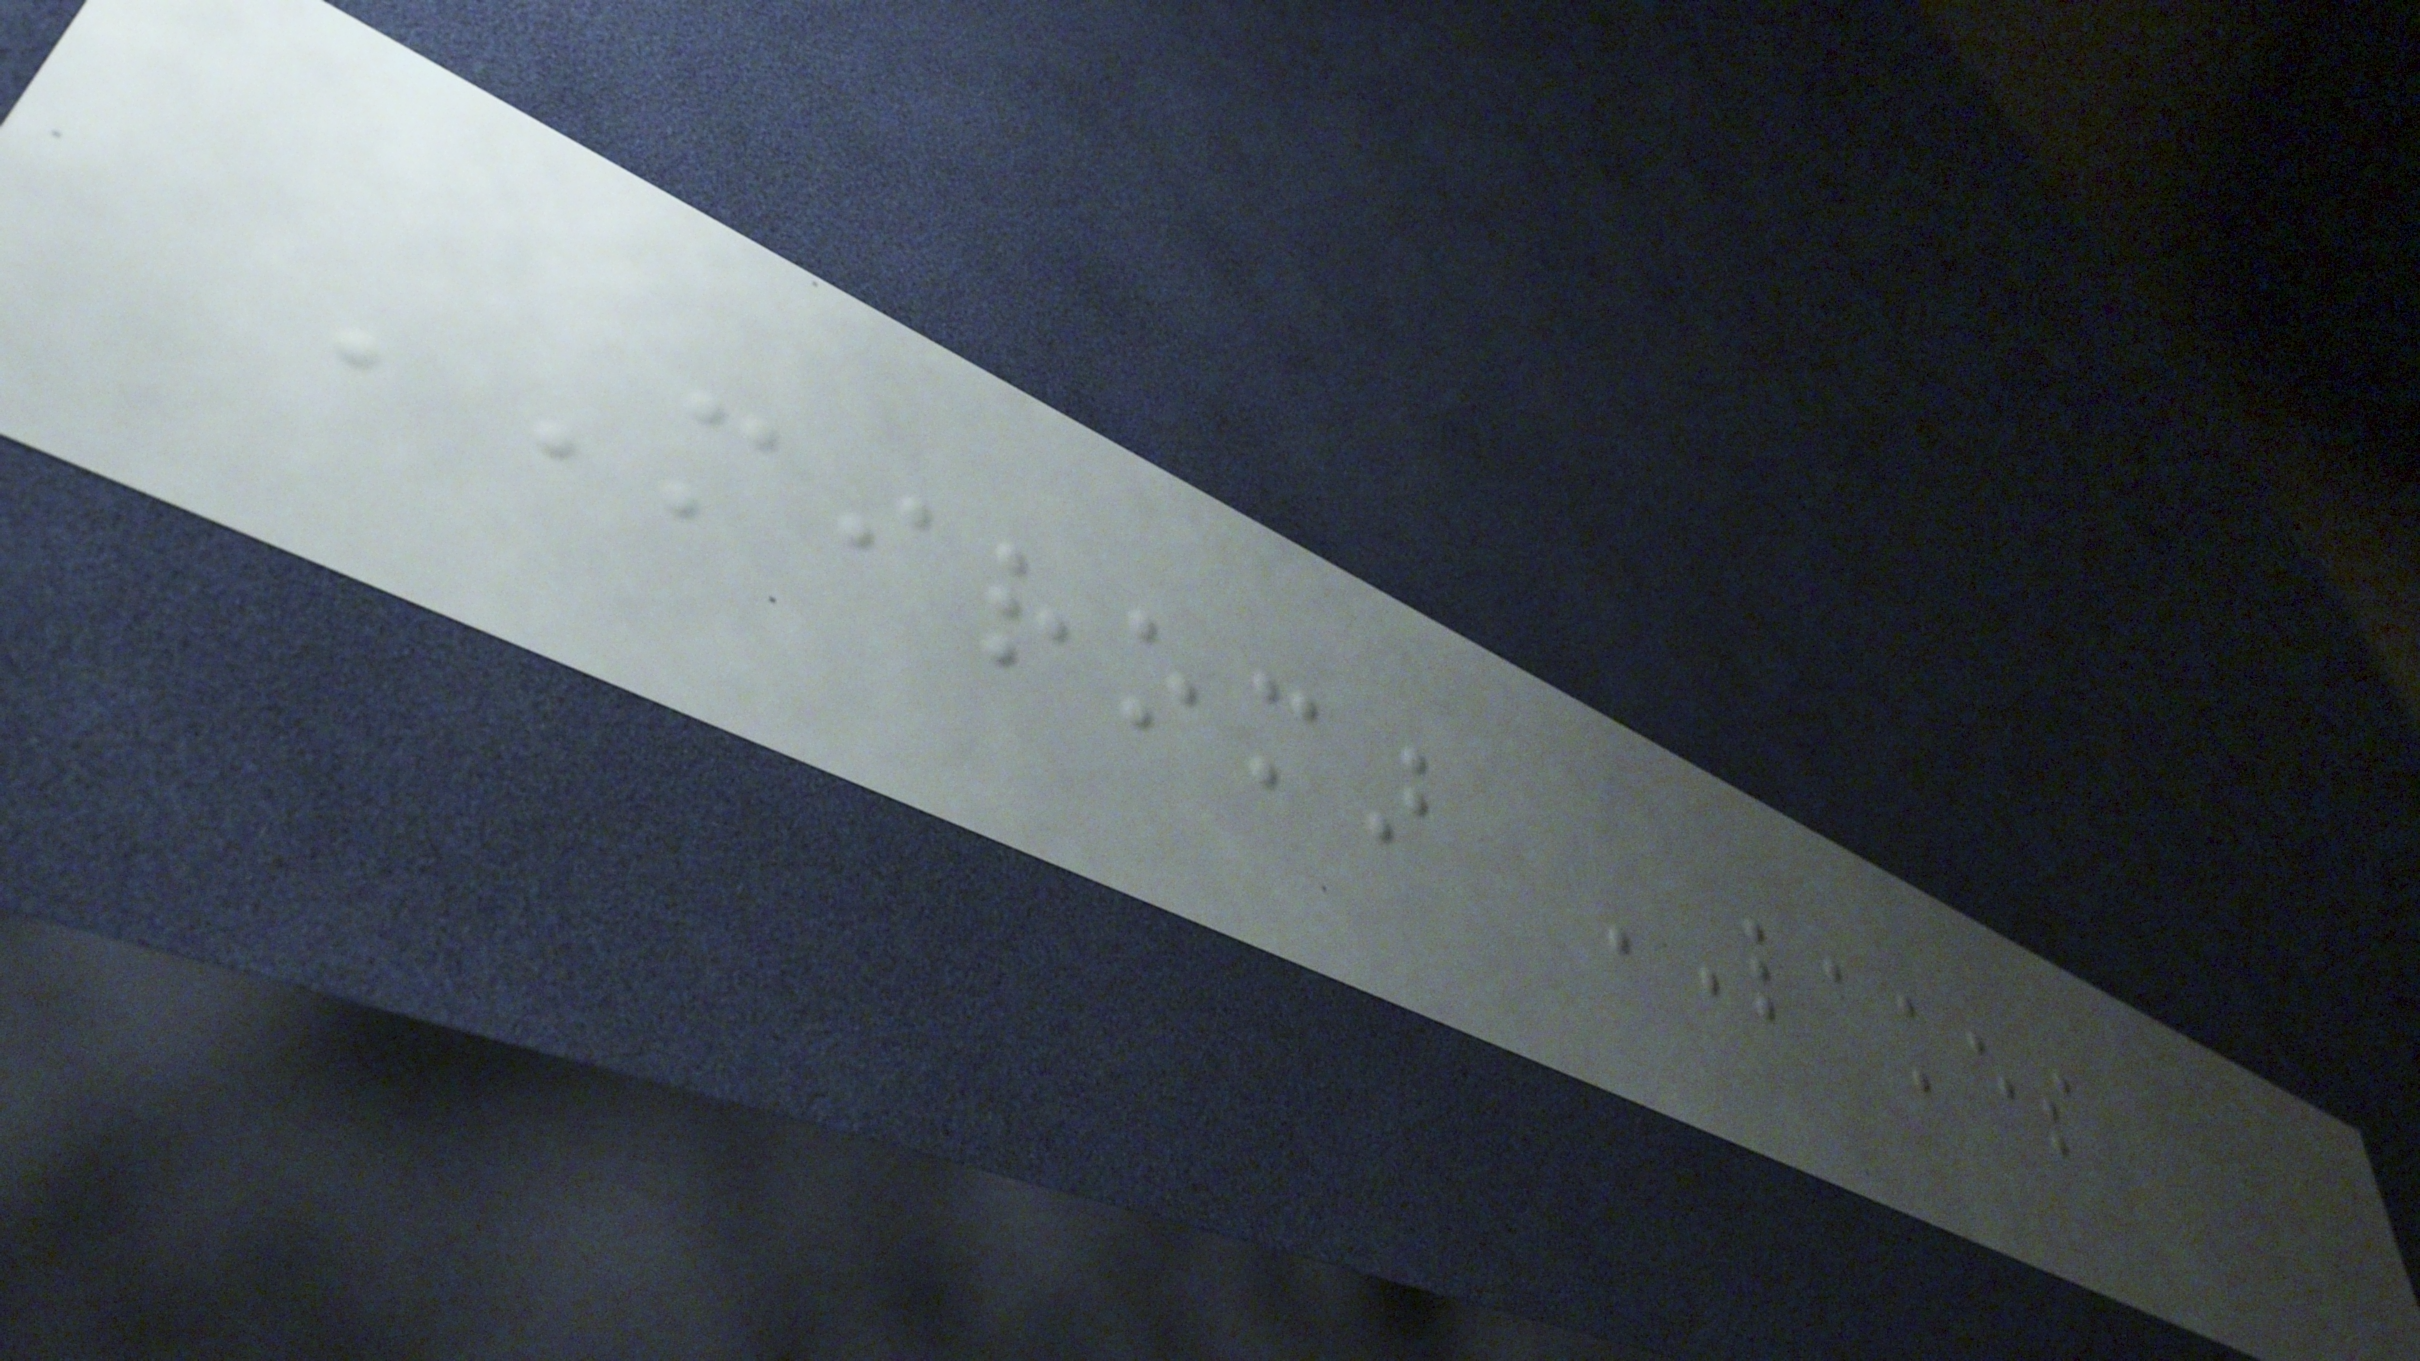MIROMAR LAKES
